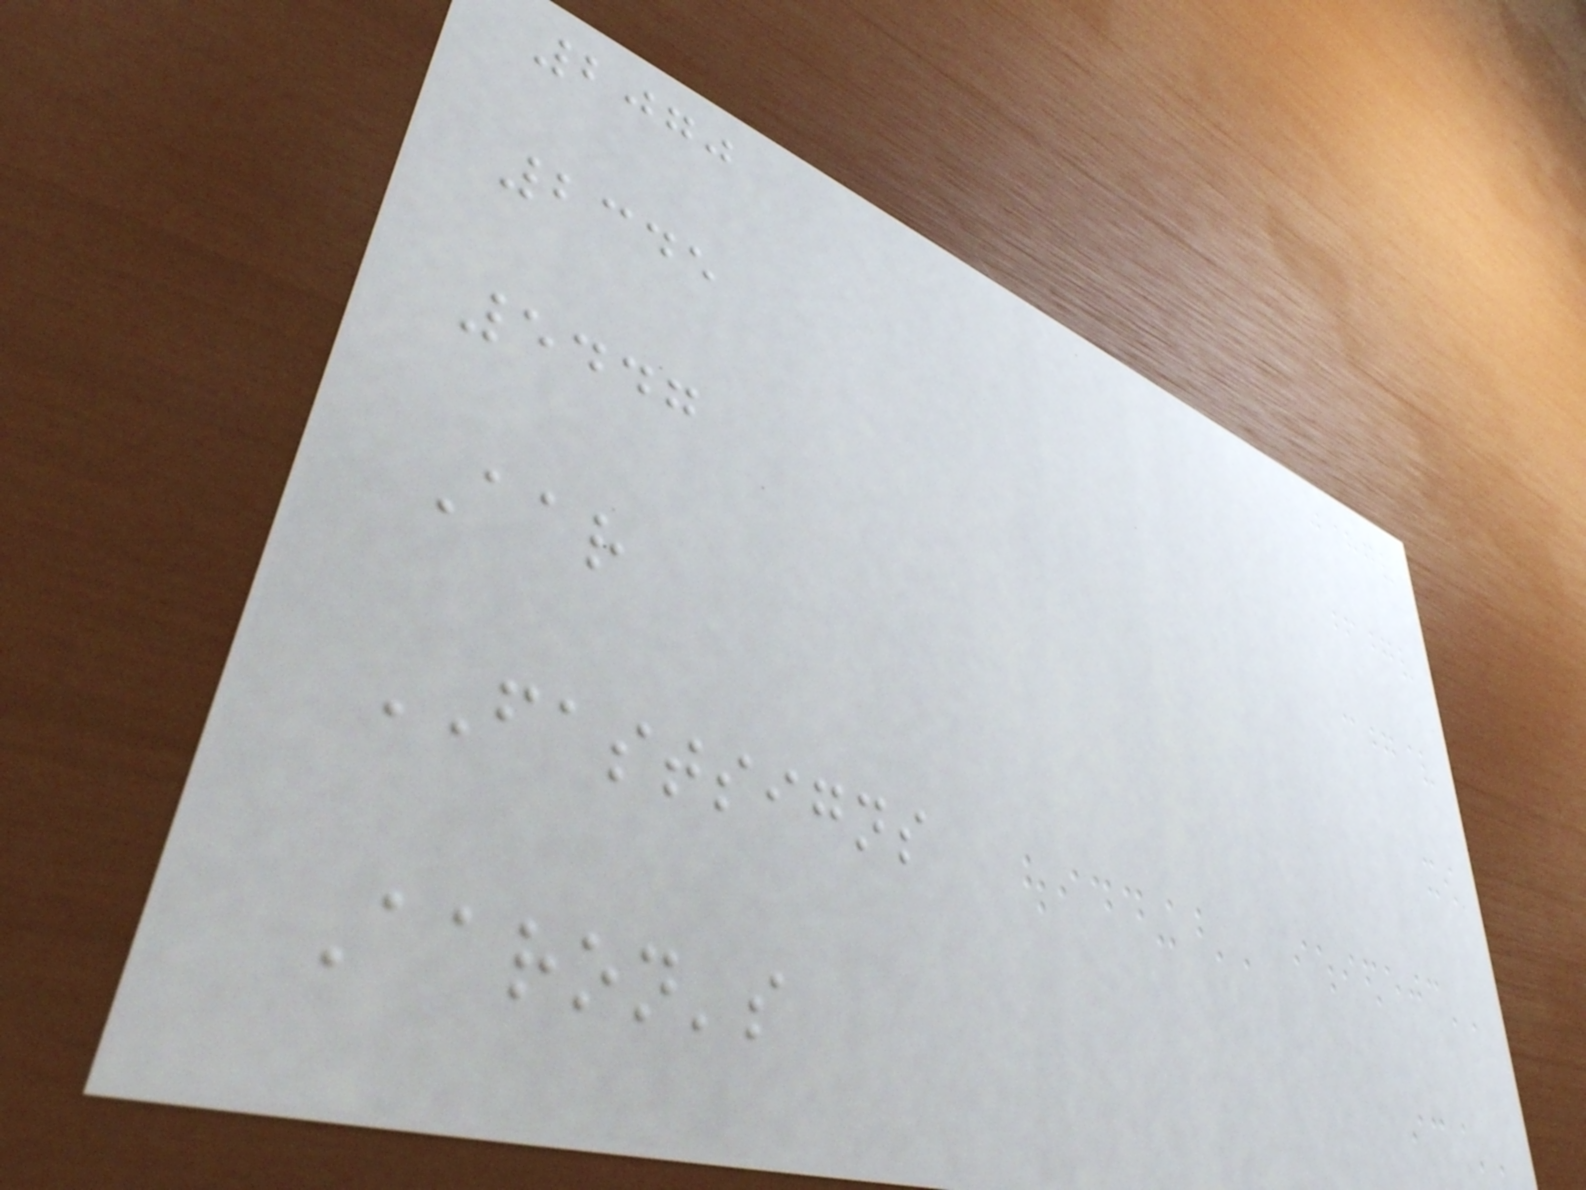2070
2345
5447
Aar
FASTSIGNS
Aaron's
